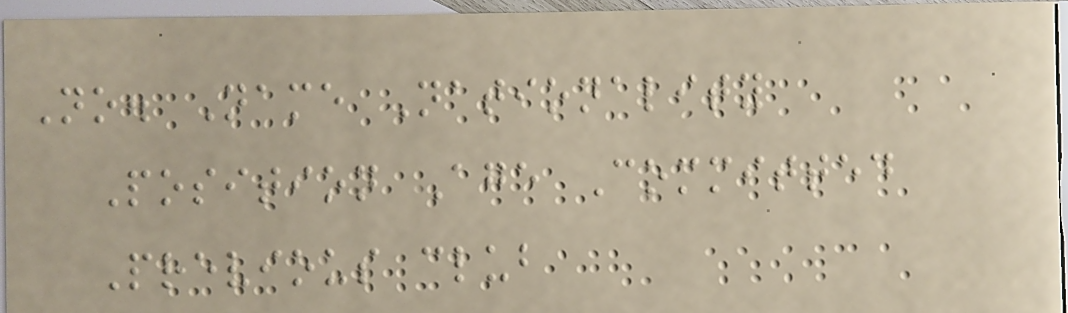No. Name Nationality
Position Age Committed
Previous club
